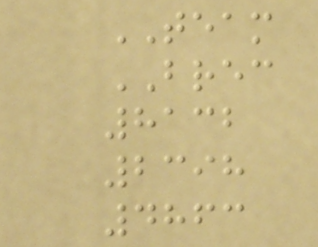TEAM
BREC
8132
2398
4863
